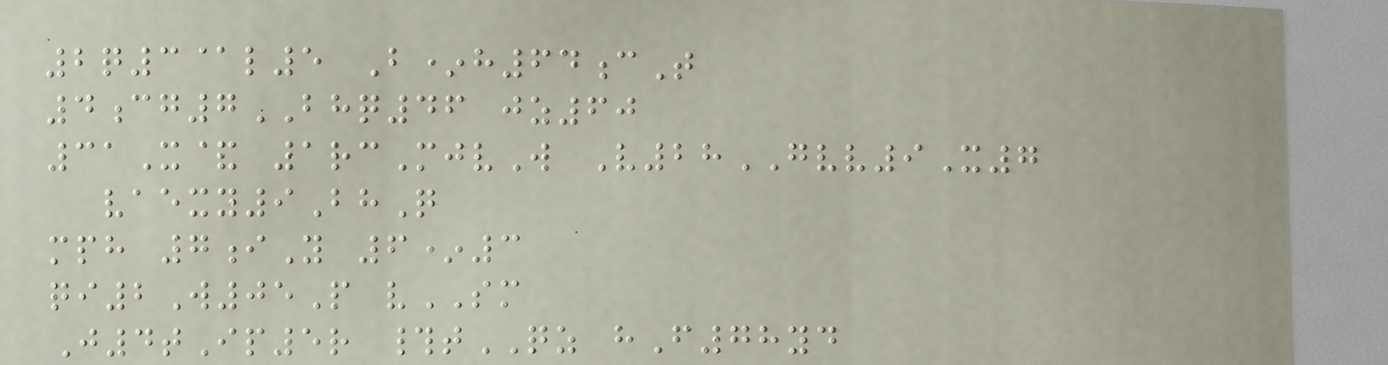2q3@l5 B*h64cT
4cg7BHQ46 jz60
31X& 1rcMjvW V28GVV9X7
vaexy9BhQ
mph 7iY 6*3
qi2W05P vSM
J4tIp5r #tQZ hF78yd
